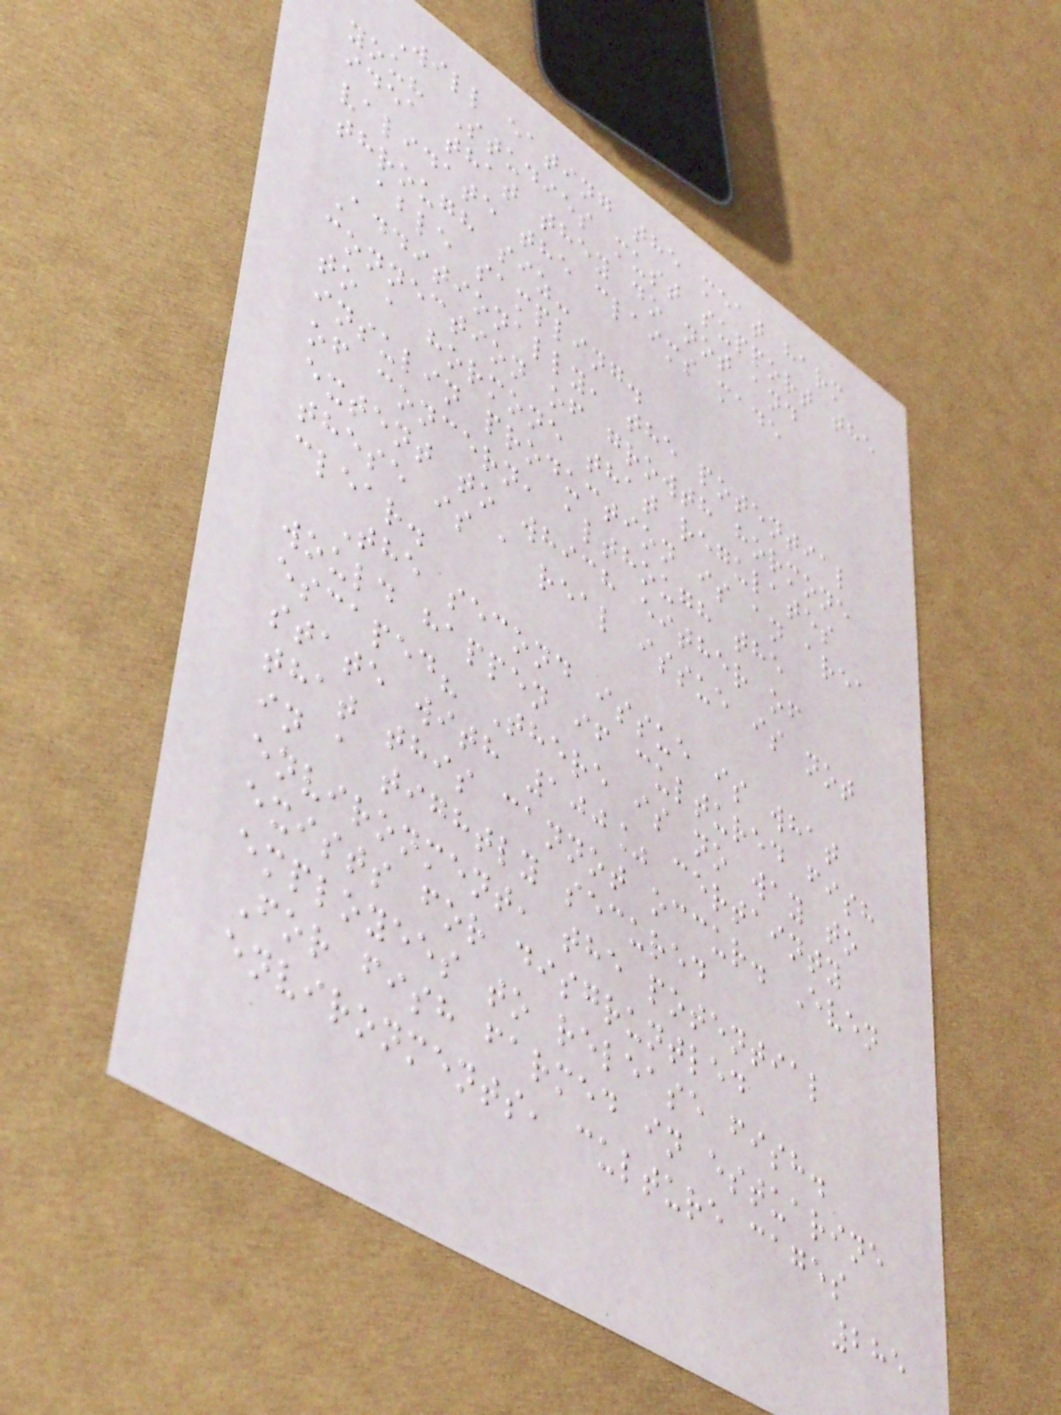Will eating the meat harm
you? Studies must support the
idea that they do not and
validate the claims made
through siz-
able sampling.
Additionally, the potential
connection of growth hormone
to a hormone that regulates
insulin production is an area
of concern, although the
extent to which either of
these is a real issue is not
clear.
The second issue is what
would happen if cultured fish
escaped? There is no way to
state with 100% certainty
that this cannot occur. Even
in a tightly secured
environment, the potential
exists for disgruntled
employees to release fish.
For fish farmed in estuarine
environments, culture cages
285
